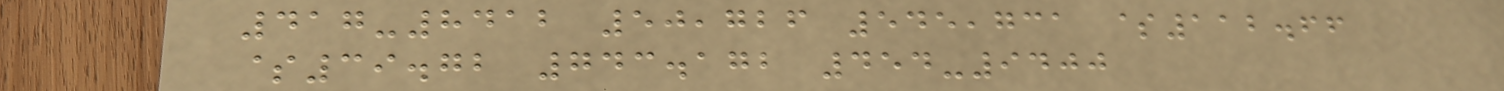417-8412 50,726 545,731 $112.66
$39.72 743.172 454-9400
